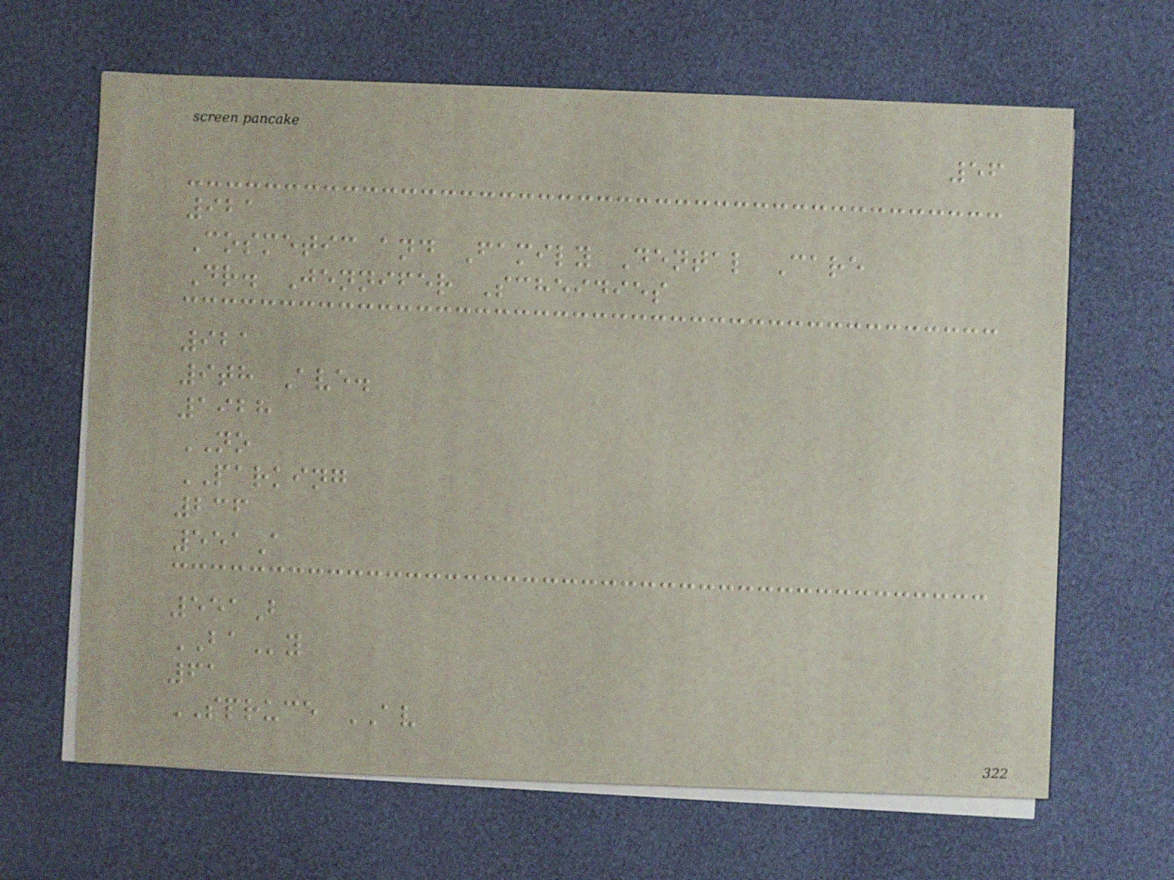56
921
Cosmetic and Family Dental Care
Dr. Jennifer Scheidies
921
9th Ave.
1928
NO
PARKING
236
551A
551B
BAy
61
SPRUCE AV
